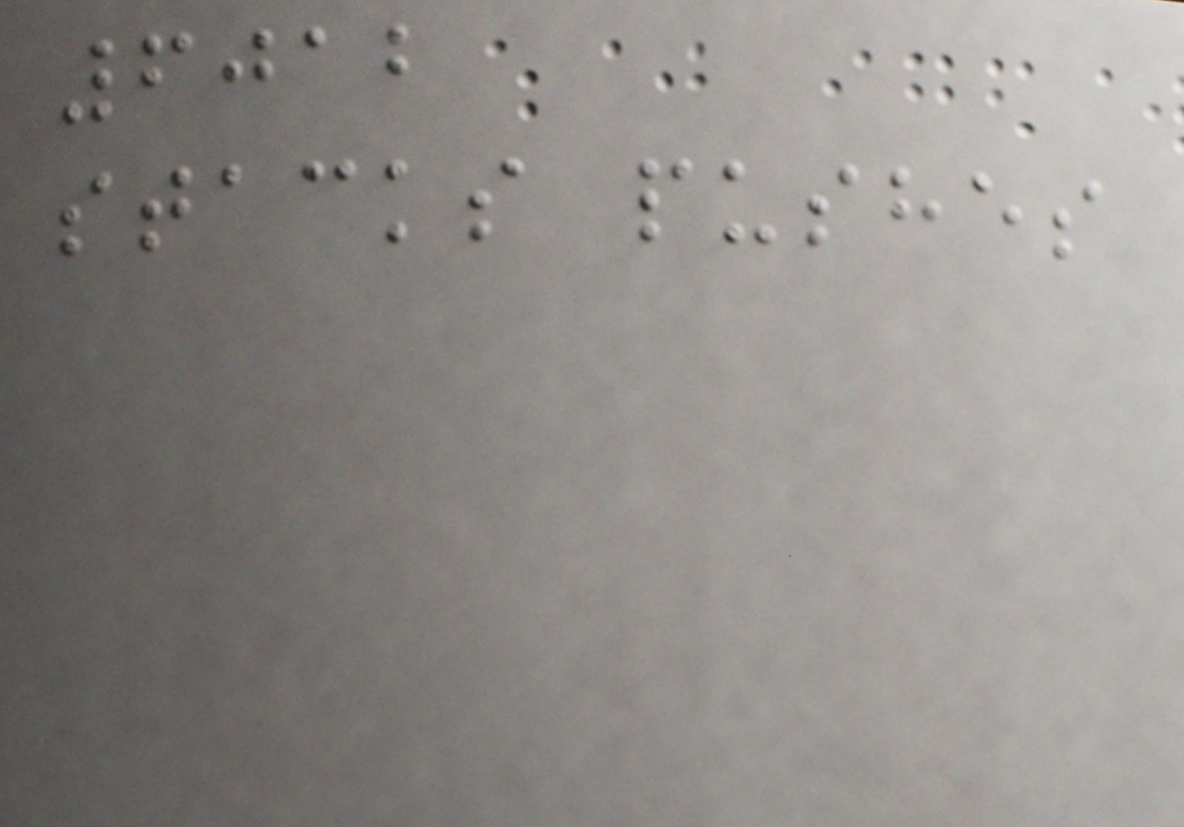6012
stacks pushes
